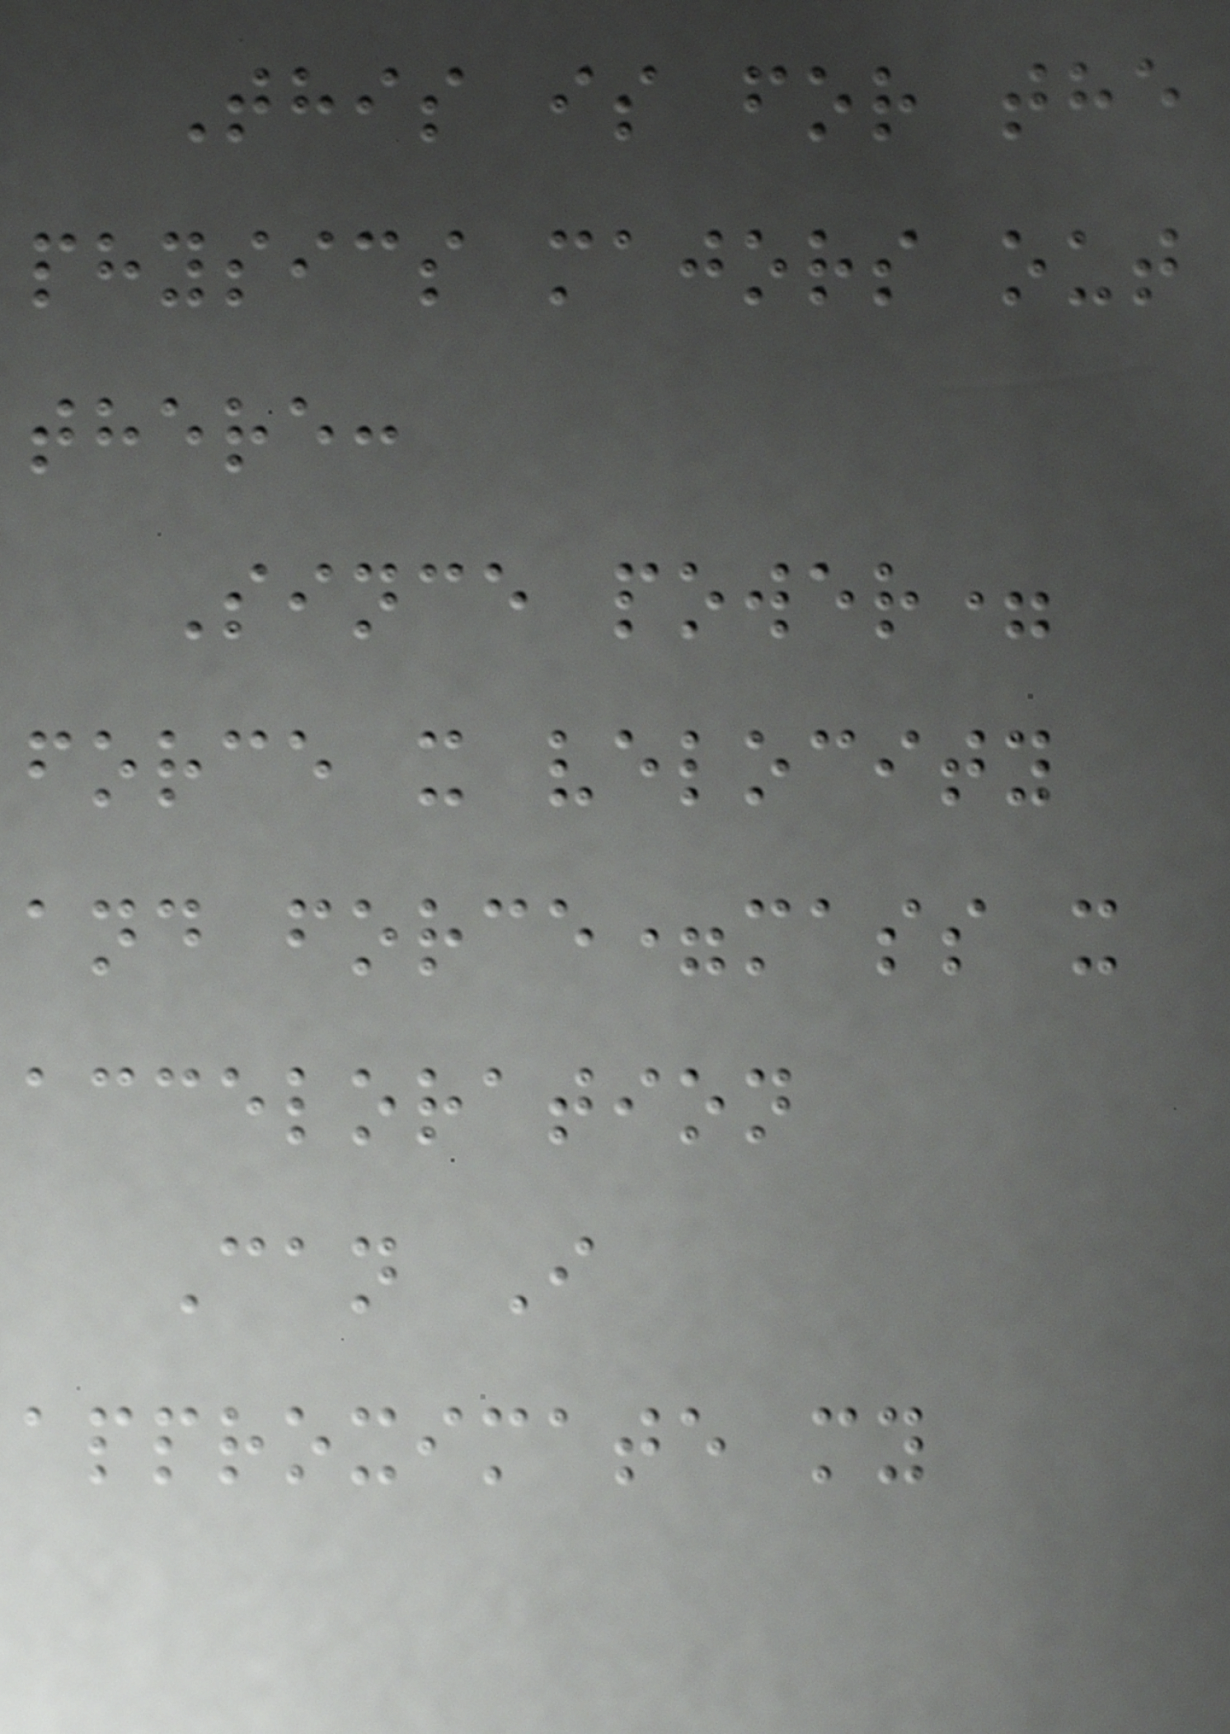This is for the
physics majors out
there:
Since power=
force x velocity
and force=mass x
acceloration
Can I
approximate my
